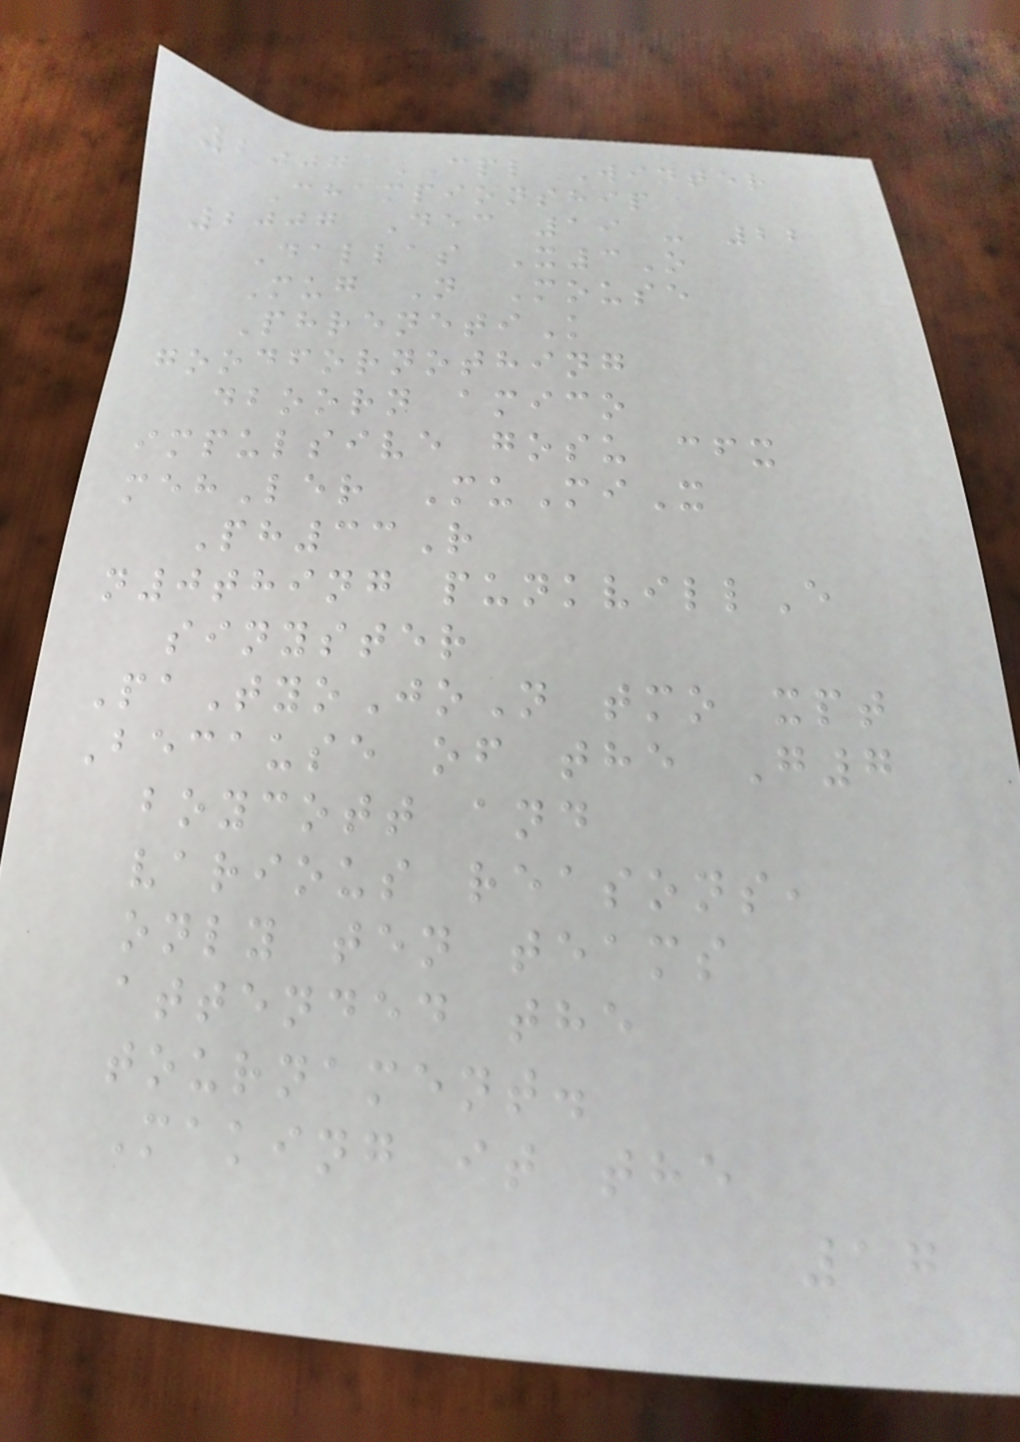2007 CPL Winter
Championship
2007 Dec 19 - 22
Dallas X3O
Mug N Mouse
PhrenetiK
goodfornothing
dboorn amico
impulsive gosu cfx
mehLer MuMiX
Ph33R
n0thing punkvillE
sinyster
PaTyoJoN tmo xpt
Because of the G7
boycott and
various reasons,
only ten teams
attended the
tournament.
Making it the
17
